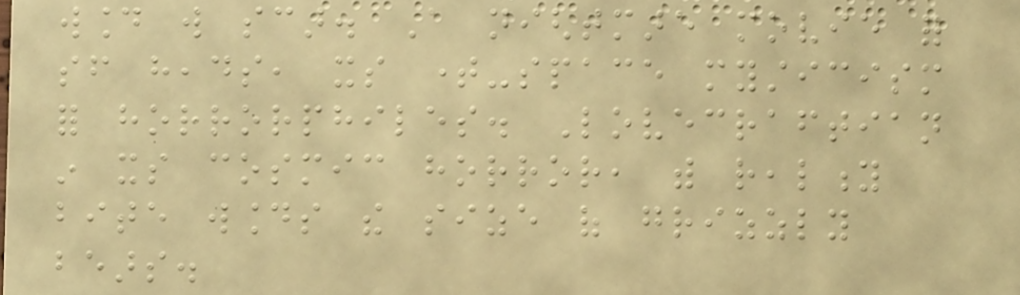wound will scar. A nightmare movie for
sf heads, its time-space mysticism
for horrorphiles. Lovecraftian
in its cosmic horror, with reality
bite wounds the size of grizzly
bears.
